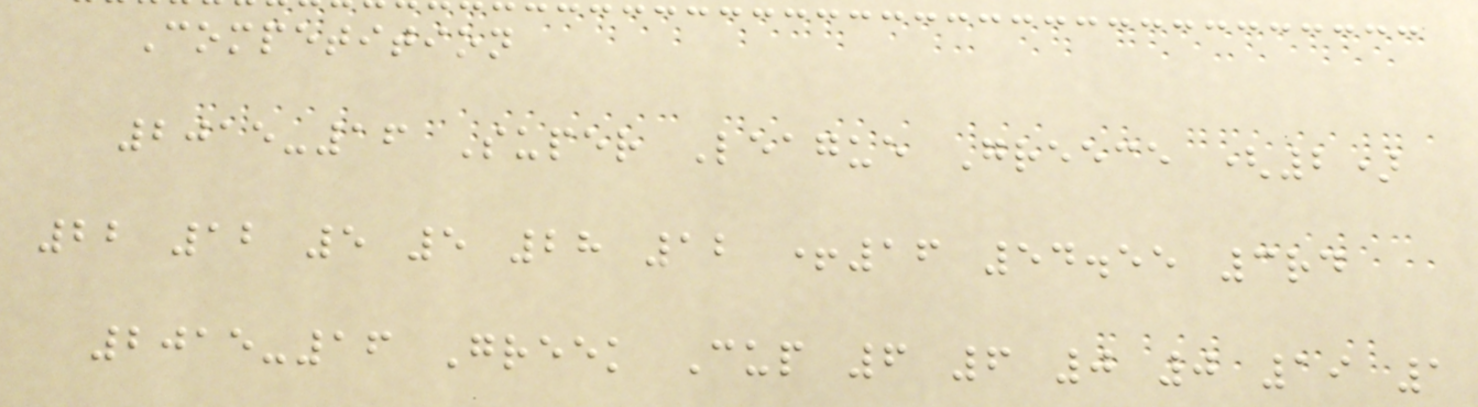Competition
2015-16 Super League Greece (2)
22 12 5 5 28 12 +16 54.55 3rd
2015-16 Greek Cup 6 6 0 0 19 1
